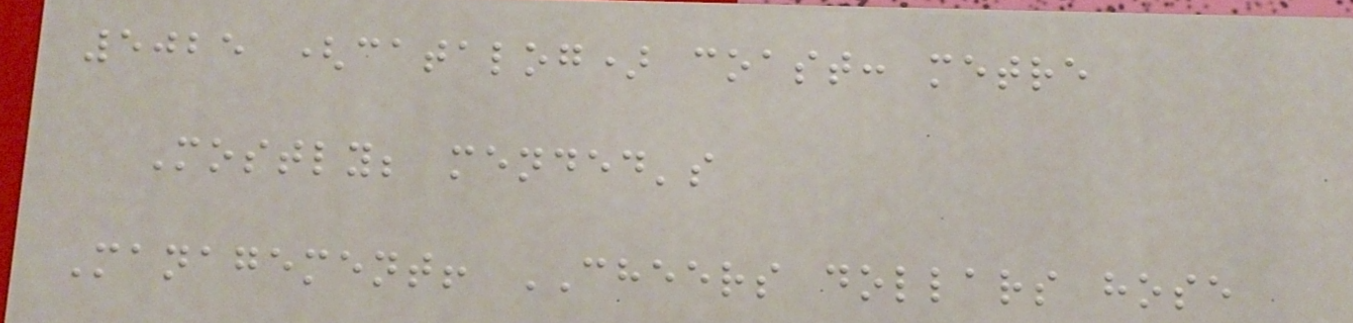5025 (catalog) coast: metre
Mostly; mended's
Management! CHEERS dollars hose
